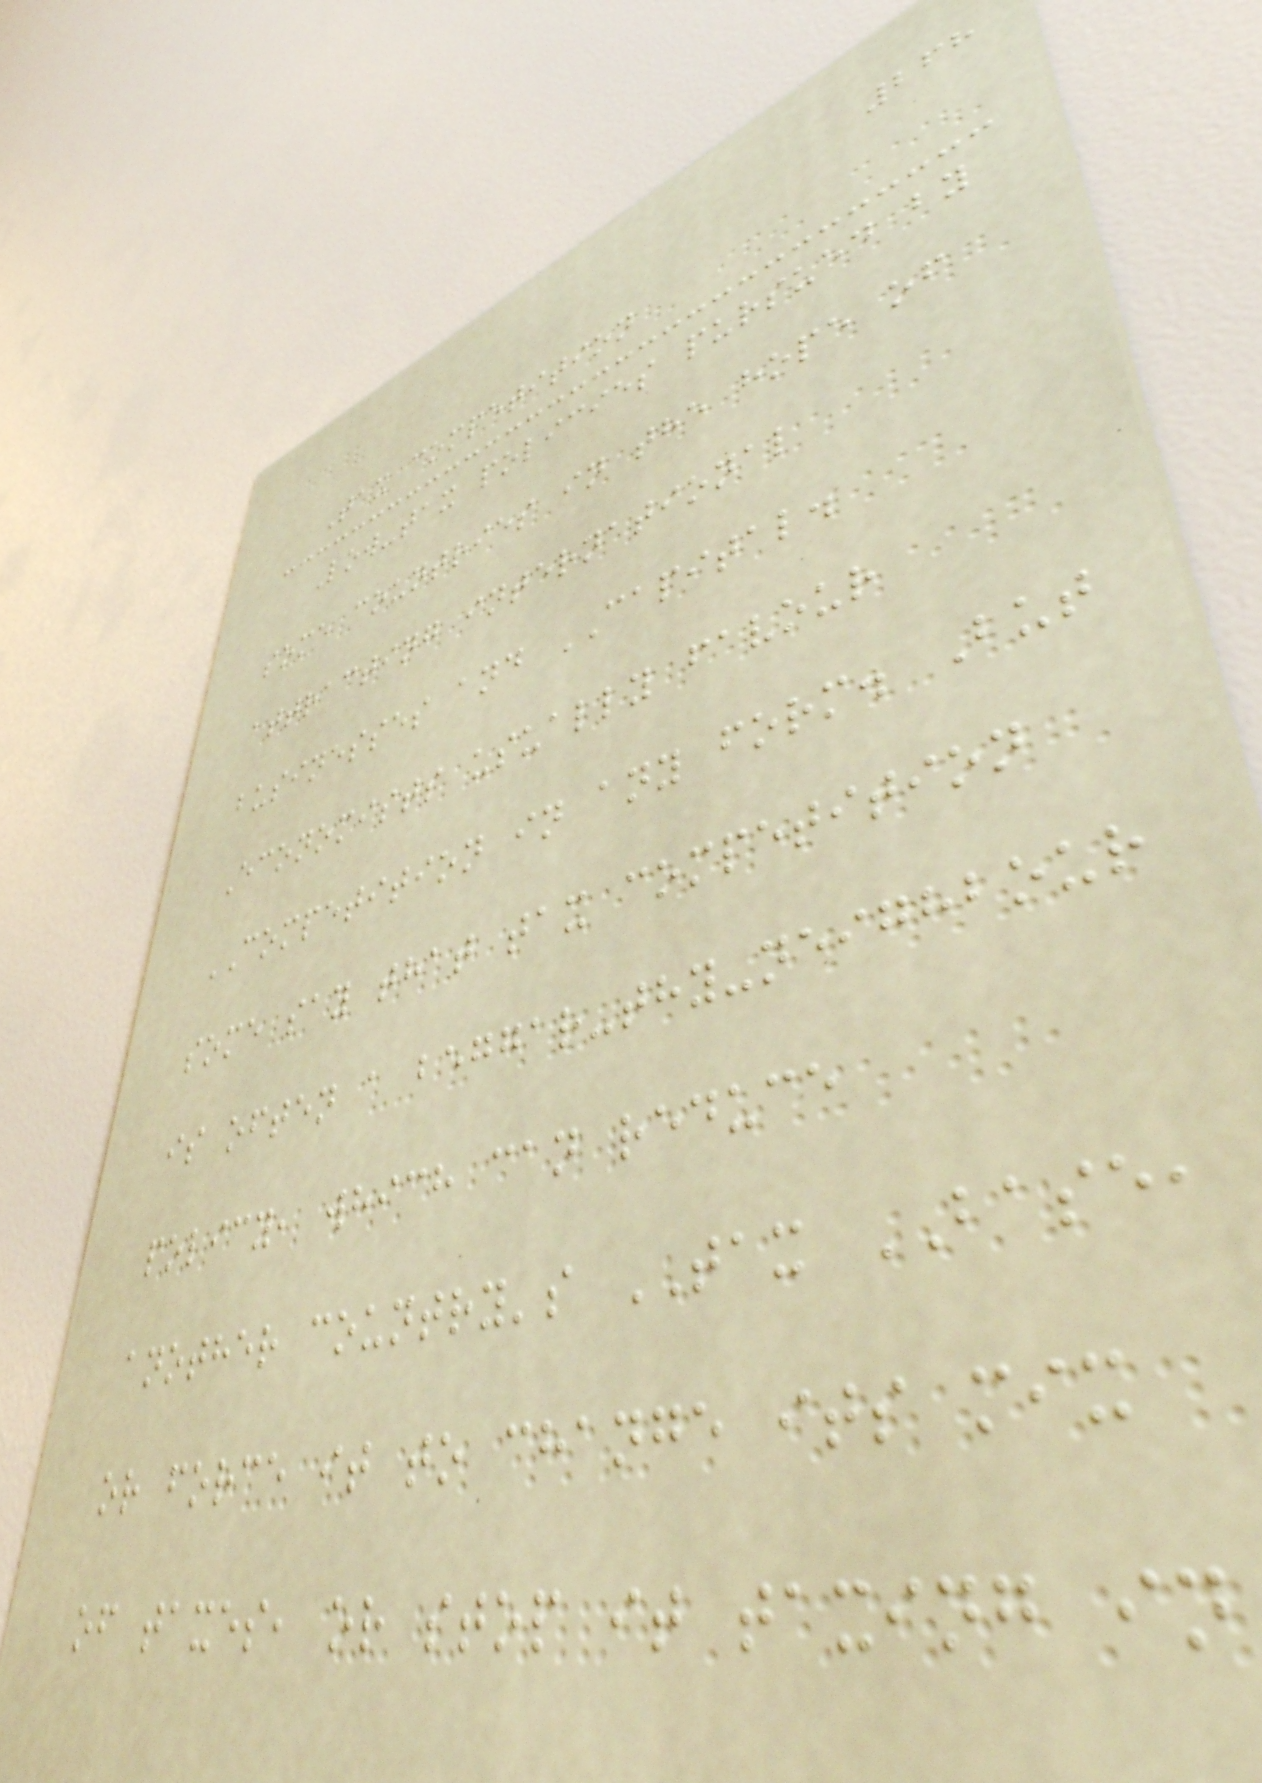268
Tax competition
Low-tax policies pursued by
some countries in the hope of
attracting international
businesses and CAPITAL.
Economists usually favour
COMPETITION in any form. But
some say that tax competition
is often a beggar-thy-neighbour
policy, which can reduce
another country's TAX BASE,
or force it to change its mix
of taxes, or stop it taxing in
